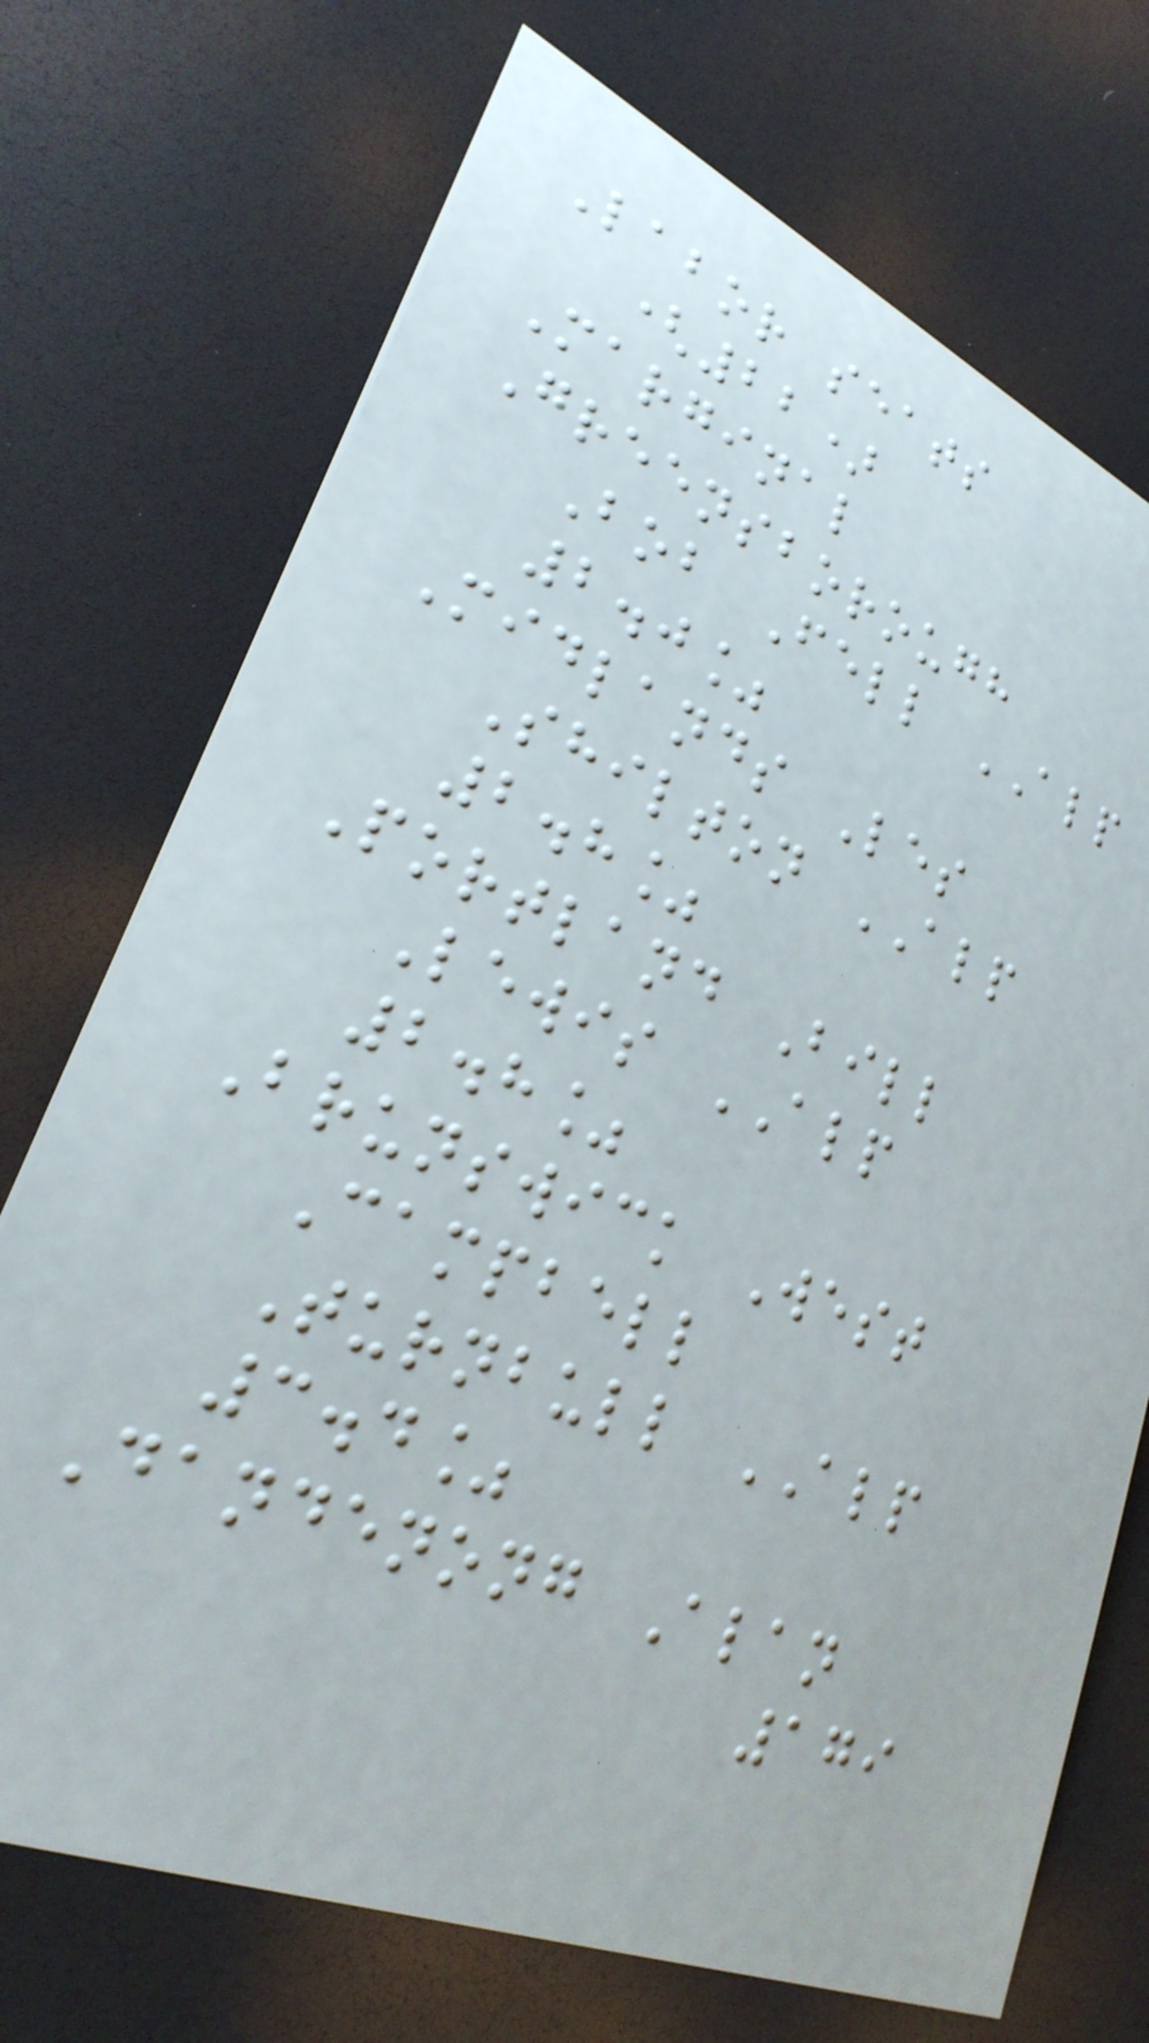Labor seats
(22)
Marginal
Greensborough
Bob Fell ALP
2.0%
Midlands Les
Shilton ALP
2.8%
Portland Bill
Lewis ALP
2.8%
Brunswick West
Campbell
Turnbull ALP
3.4%
Dandenong Alan
179
